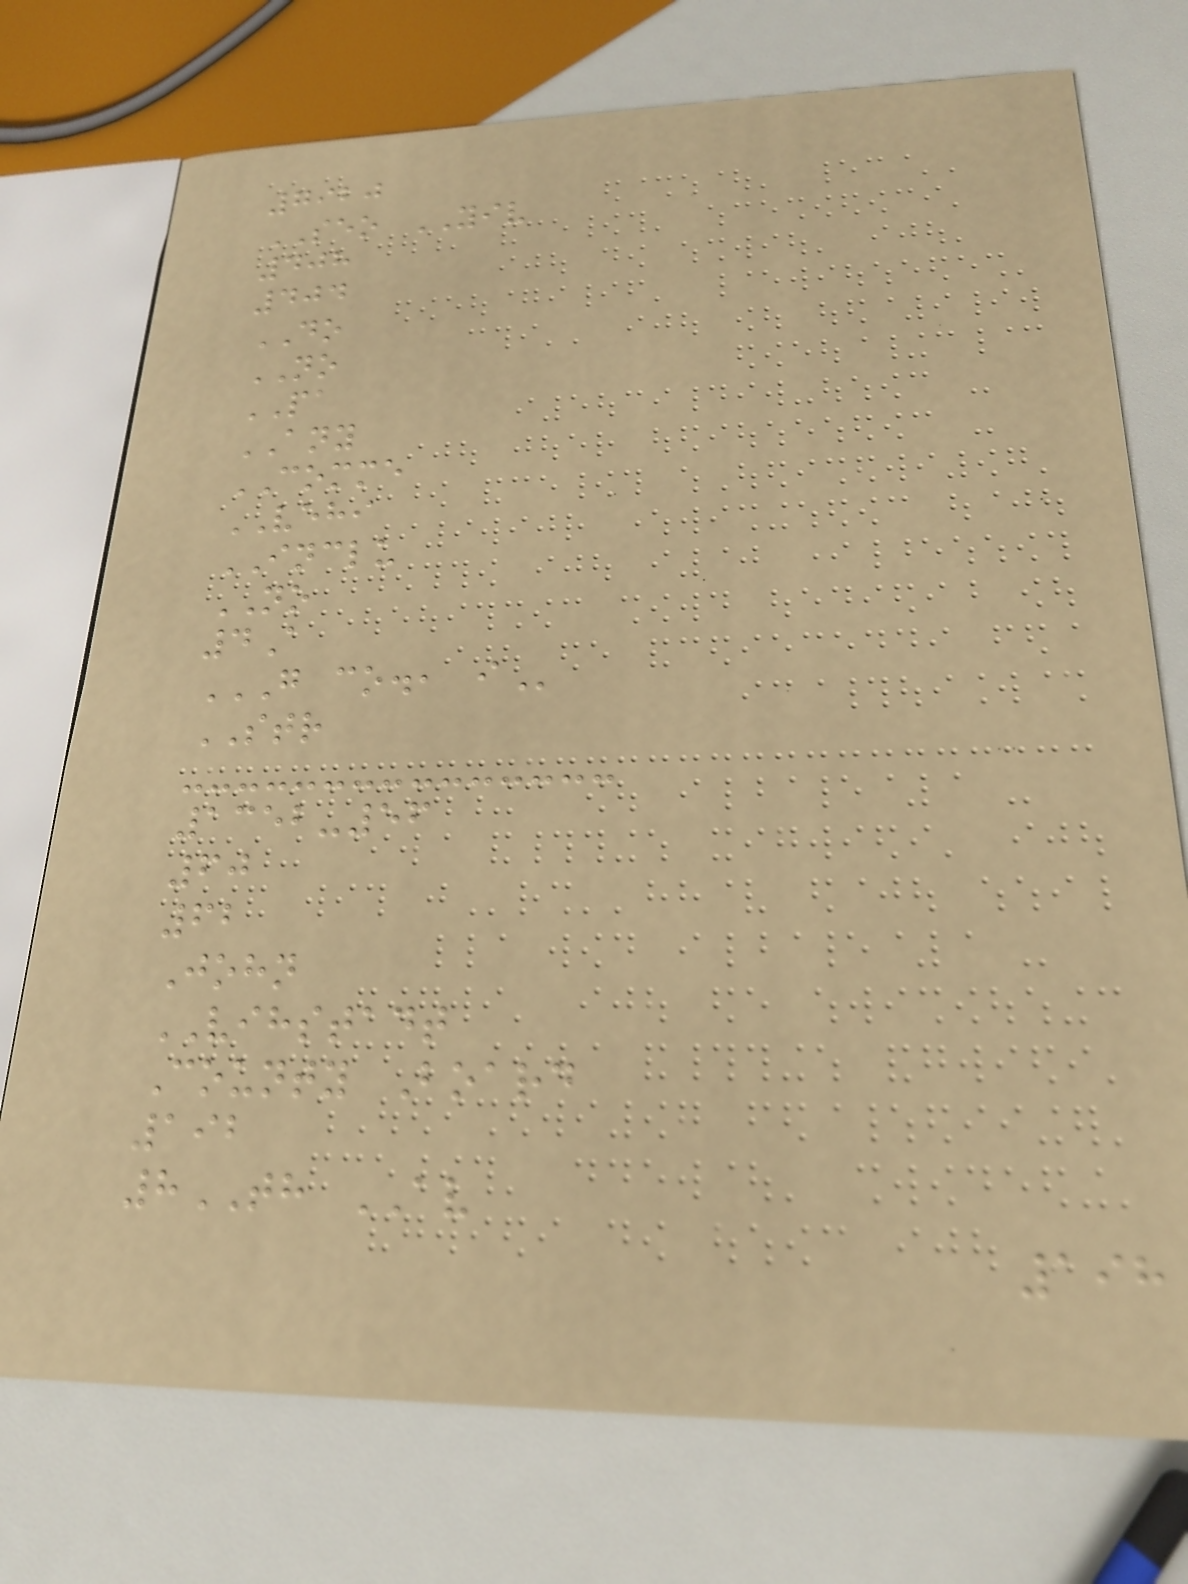7920
SEO YIV
408
404
DO
NO
PA
ANY
COMME
VEHI
INCLU
NO
4A
G CO., I
STR
1352-56
60
62
John
VIHSTADT
County Board
192
8TH AV
198
